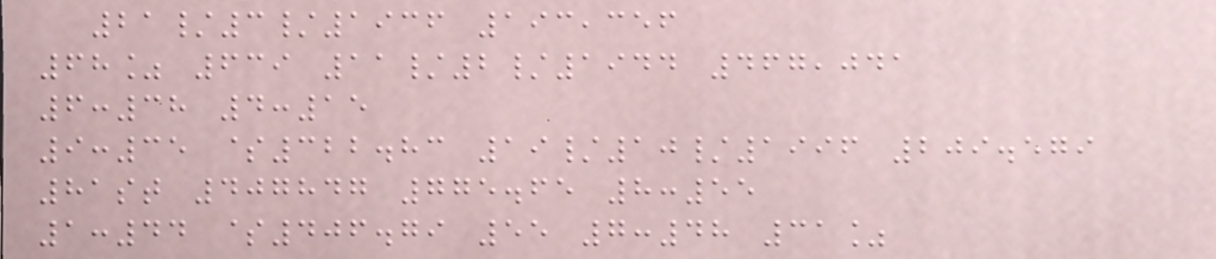21/3/1936 193,356
68% 639 11/2/1944 467,041
6:38 4:15
9:35 $322.83 19/10/1996 209.579
81st 407847 775.65 8:55
1:44 $406.79 55 7:48 31%
